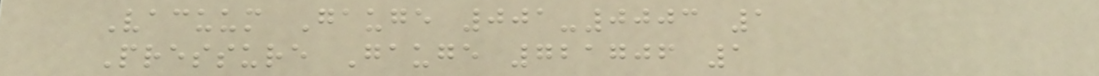Vacuum Gauge 001-0003 1
Pressure Gauge 721706 1
